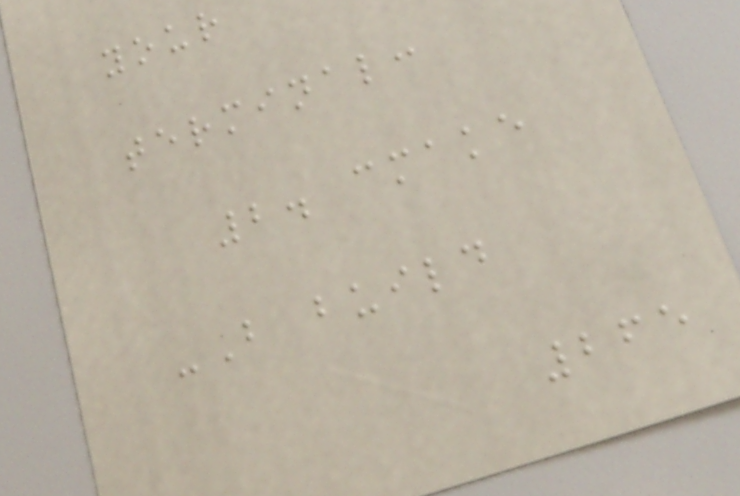your
terminal:
2. cmake
-B build
265
